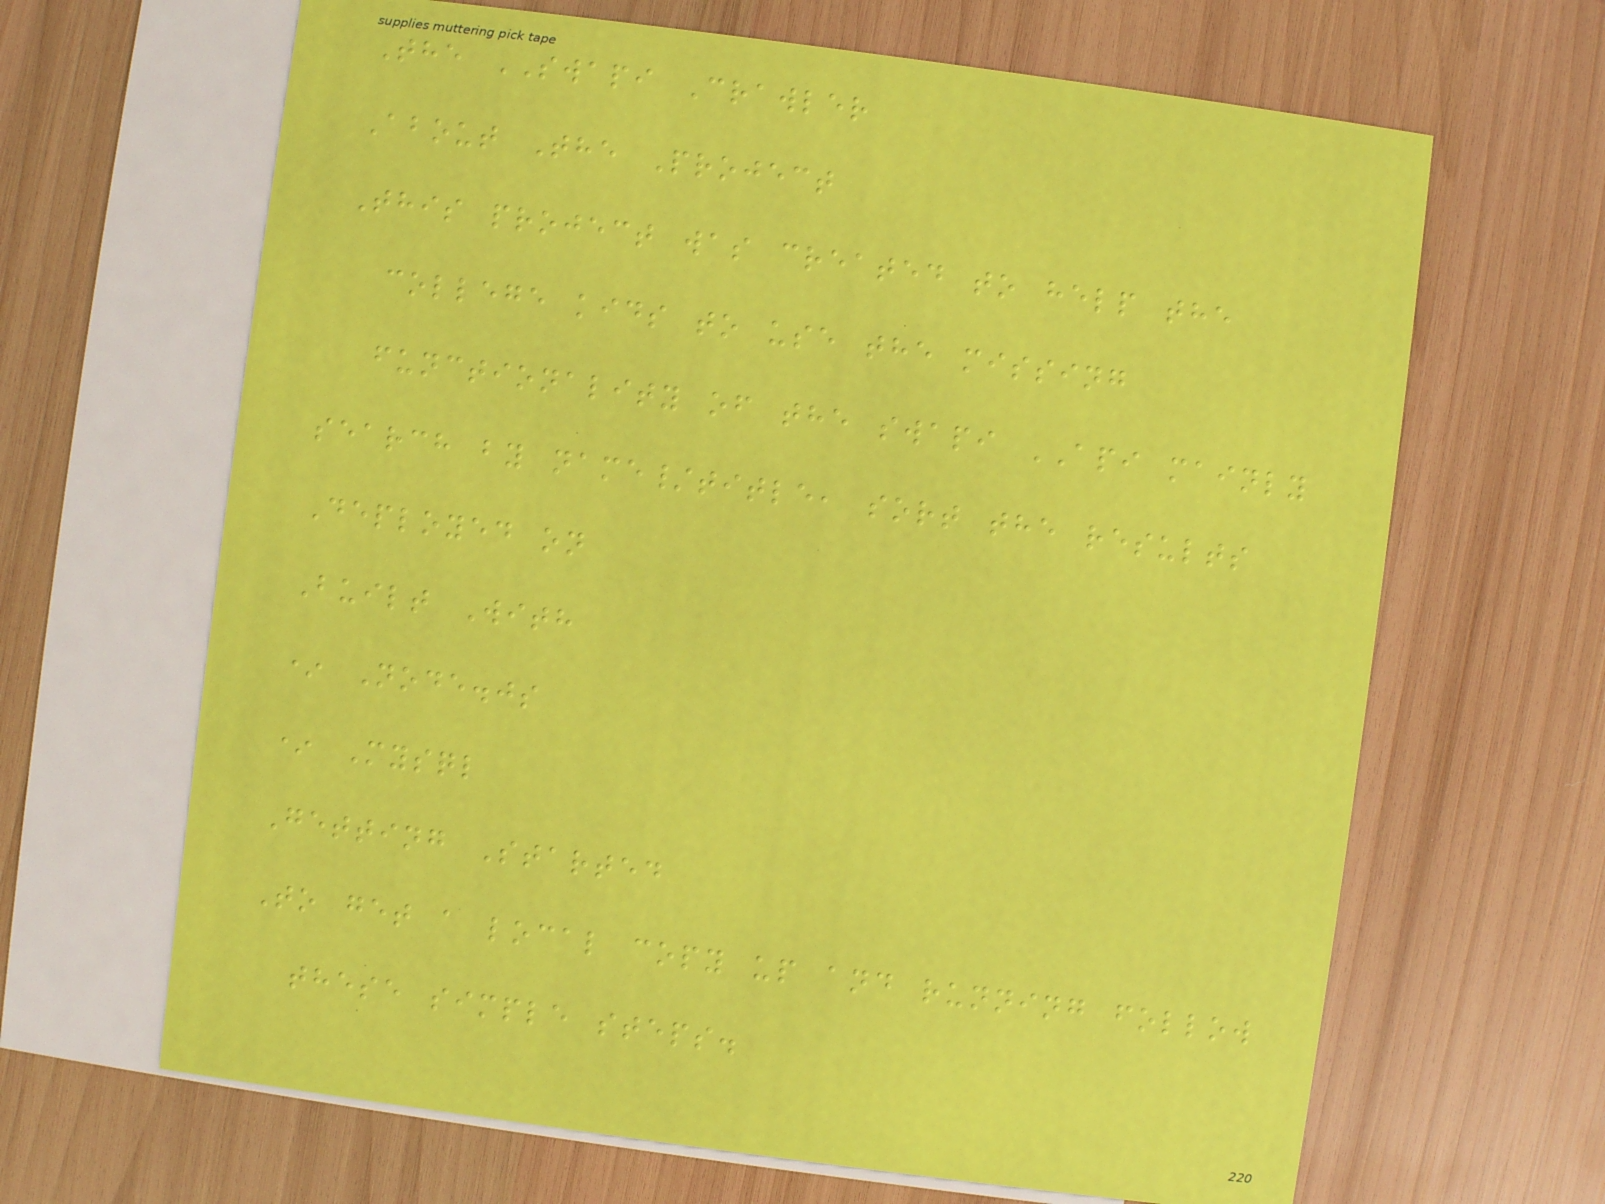The SWAPI Crawler
About The Project
This project was created to help the
college kids to use the missing
functionality of the swapi API mainly
search by name/title, sort the results
Deployed on
Built With
* Node.js
* Mysql
Getting Started
To get a local copy up and running follow
these simple steps.
